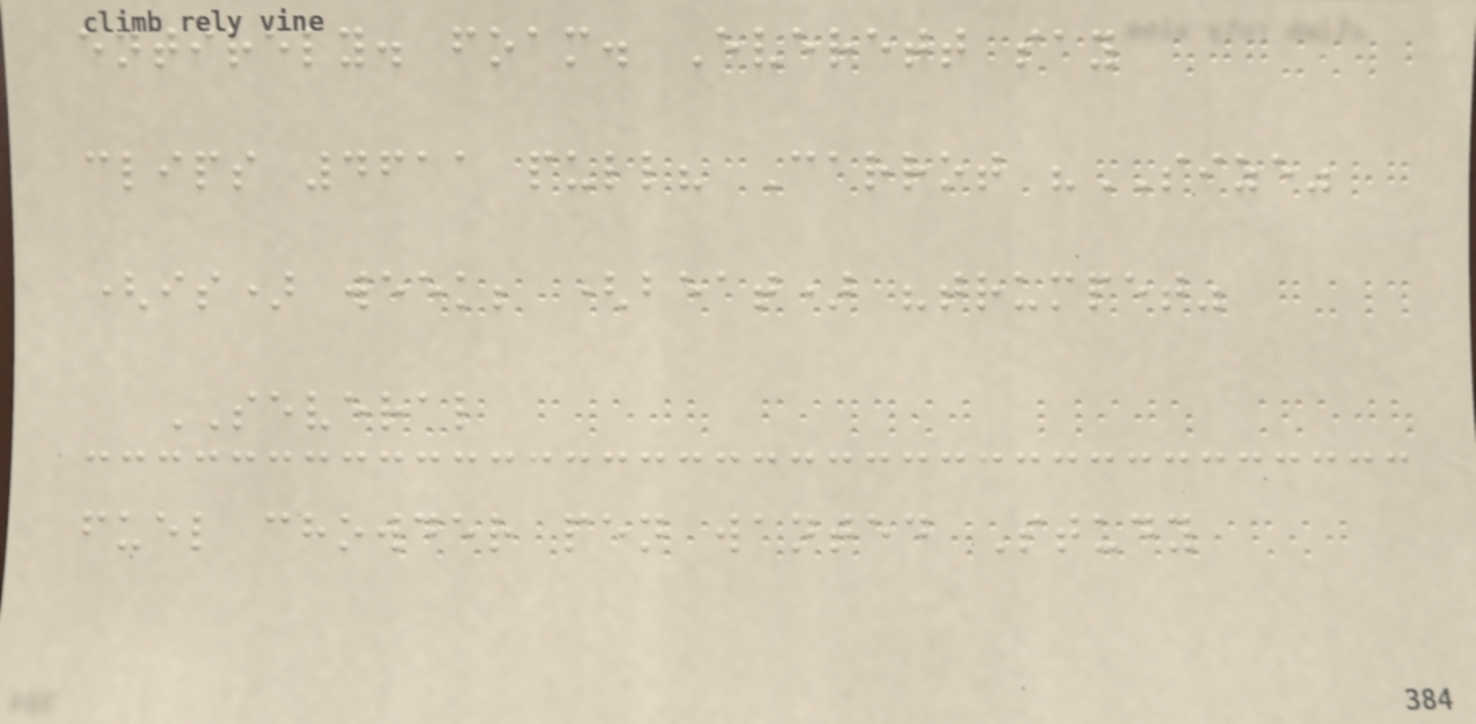entirely. foam. Everett say
clips 4611 pull? Carrot "SIZE"
(is) week; (beat) "trumpet"
SEVERAL
fuel chowder pen wanted Study
